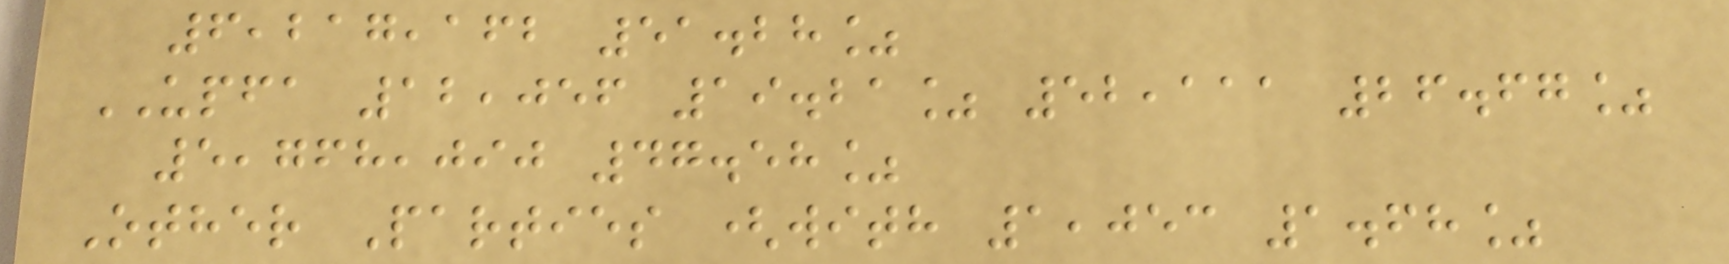6,217,162 51.28%
UPFA 12,056 19.21% 52,111 26.67%
5,768,090 47.58%
Other Parties (with 1,053 1.68%
